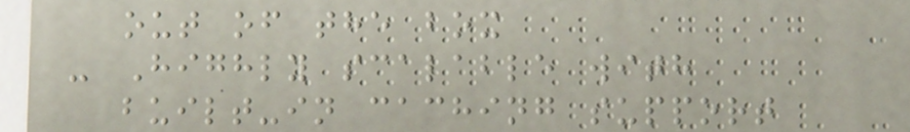out of the box
- Highly scalable with
built-in caching support
